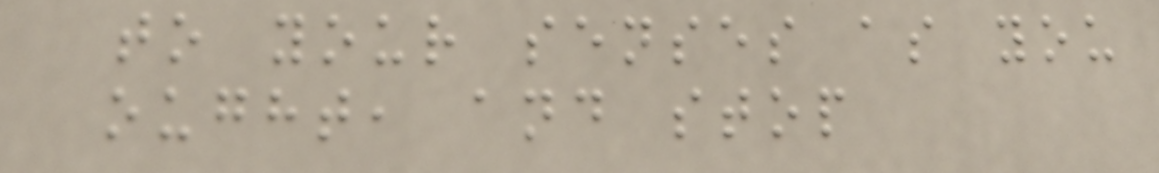to your senses as you
ought, and stop
